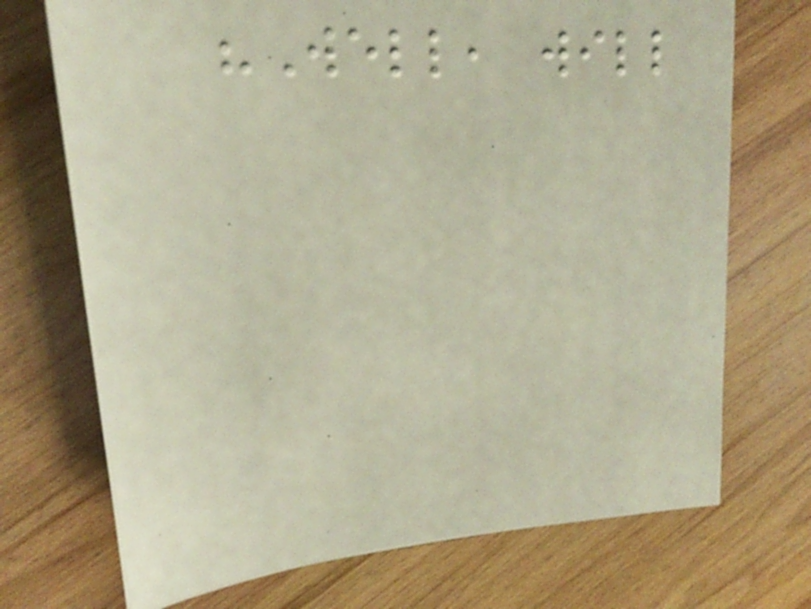"Well, will
